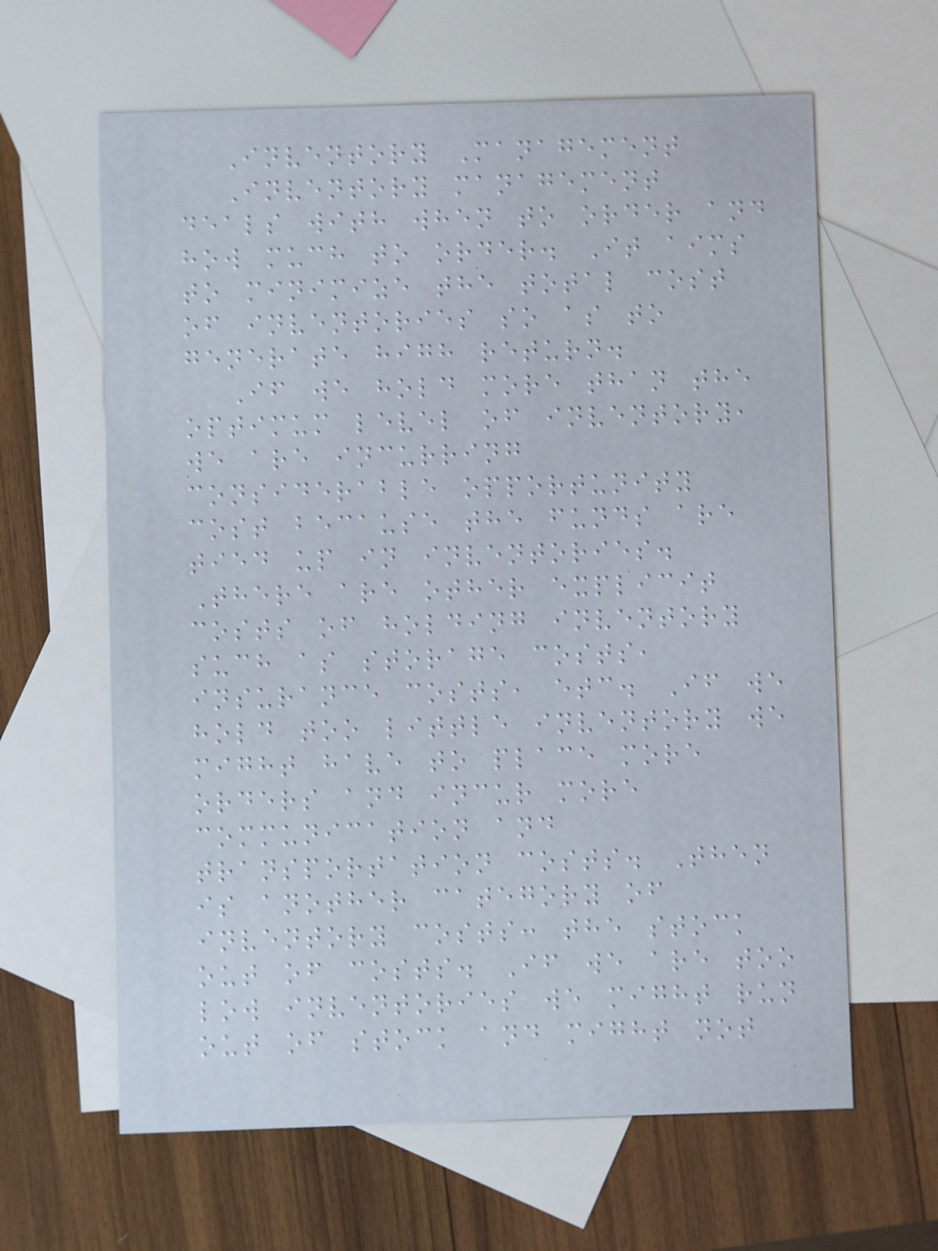Inventory Management
Inventory management
deals with when to order and
how much to order. It aims
to minimize the total cost
of inventories so as to
generate high return.
If we hold more than the
optimum level of inventory,
we are incurring
considerable opportunity
cost because the funds are
tied up in inventories.
There are other explicit
costs of holding inventory
such as storage costs,
insurance costs, etc. If we
hold too little inventory we
might have to place more
orders and incur more
communication and
transportation costs. Then
is another category of
inventory costs: the stock
out of costs. If we are too
low inventories we might run
out of stock and might not
